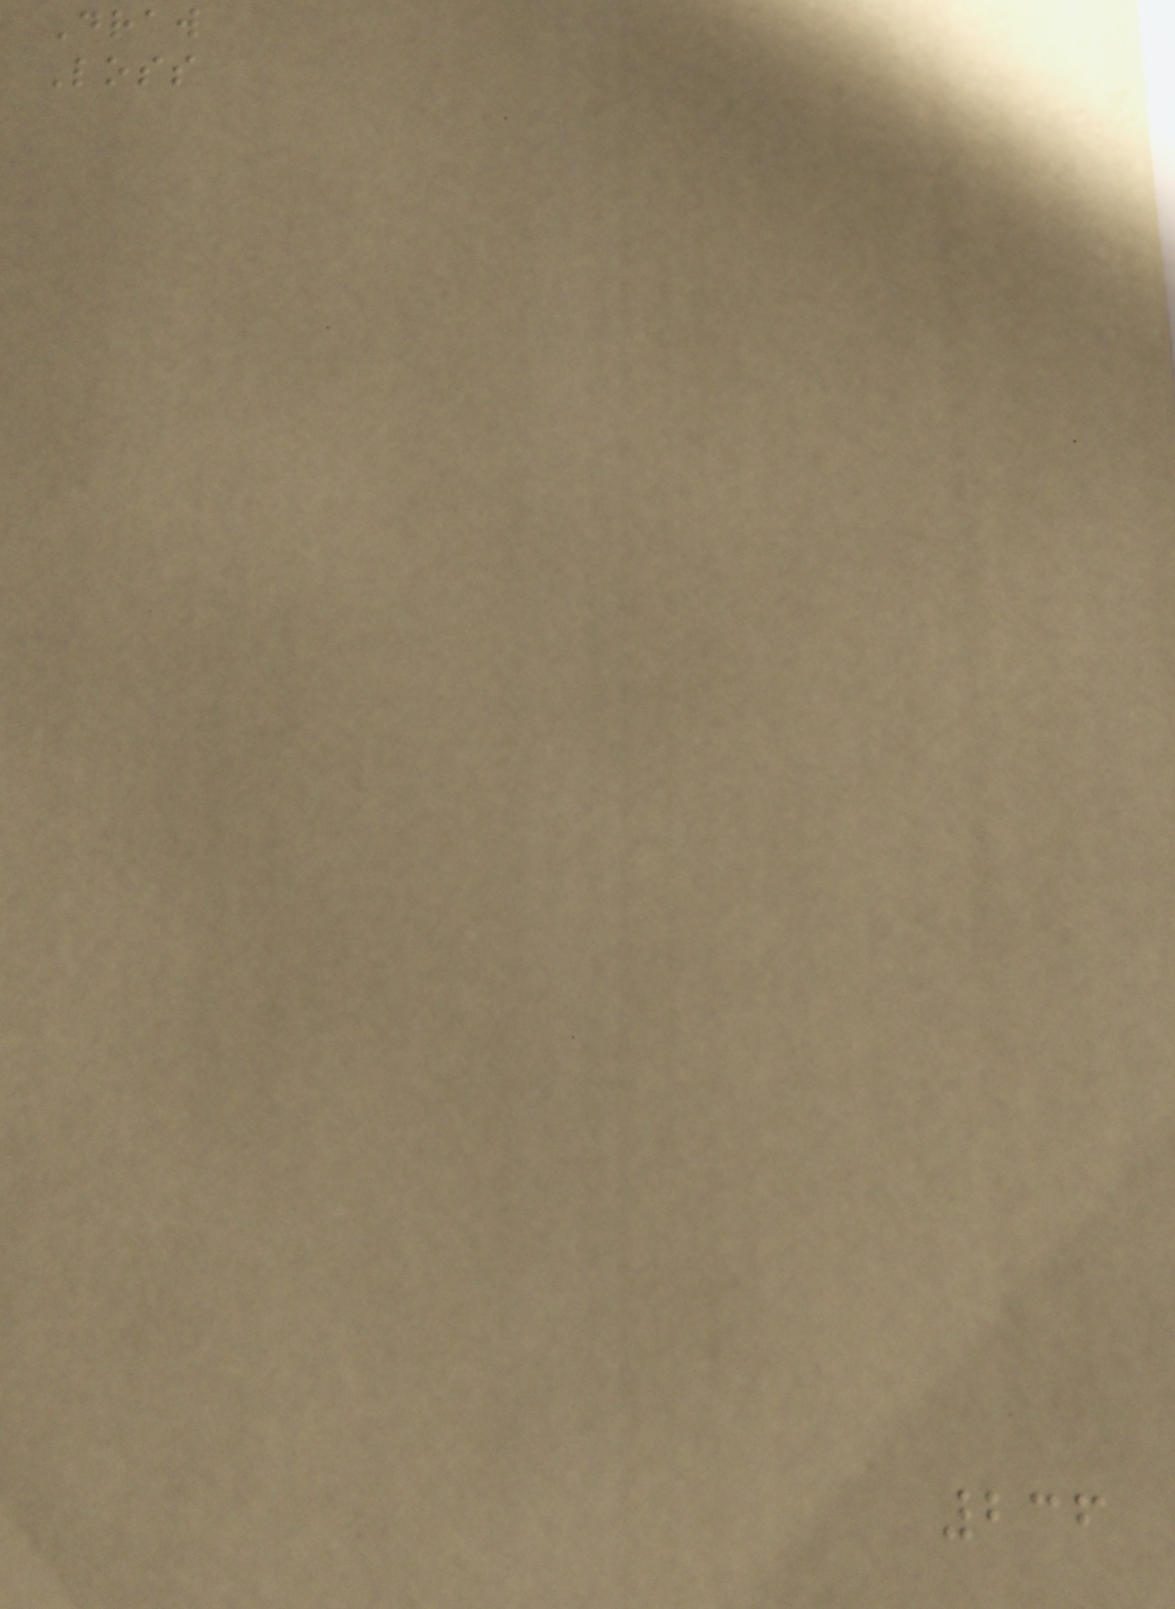Draw
Loss
236
